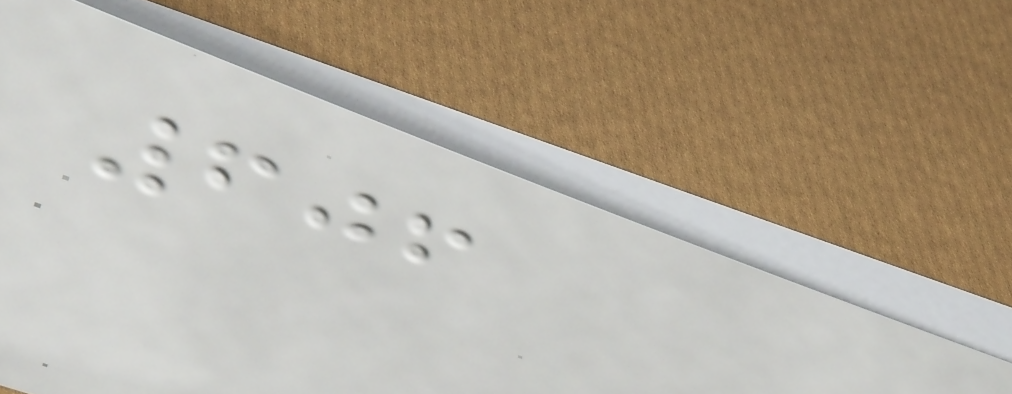606
